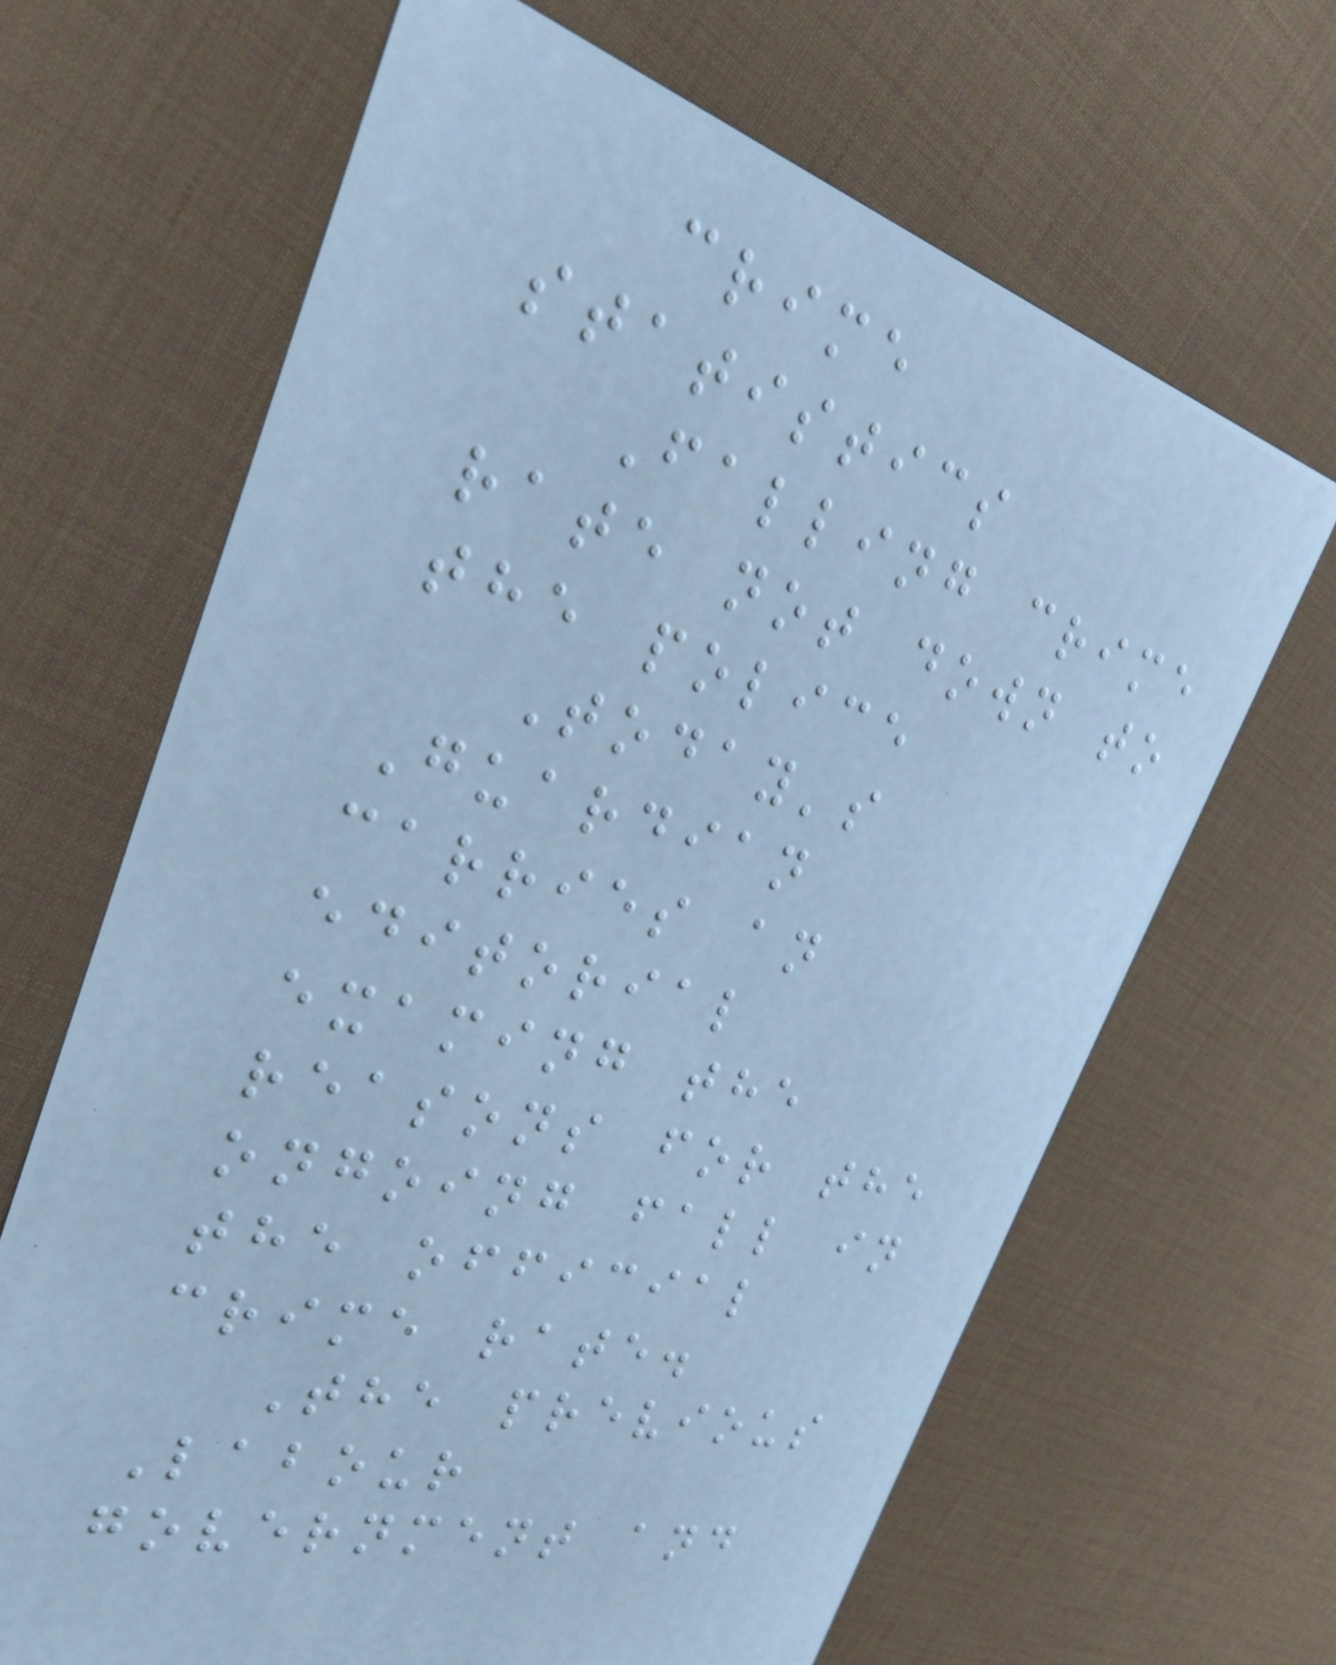crime
statistics
Falling crime
rate not down to
the police
Today's
Guardian
carries an
editorial
examing the
reasons for the
ongoing fall in
the official
crime rate.
The previous
Labour
government and
